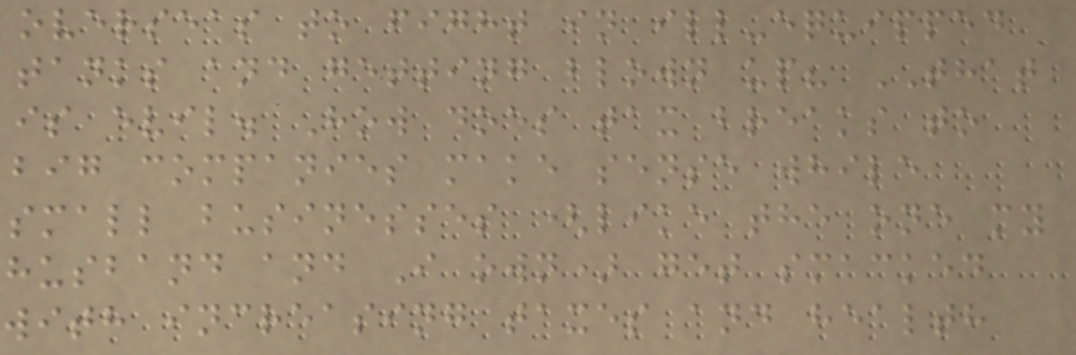overseas to fight in ill-equipped
tanks and getting blown up? THAT
is evil. How does tax breaks to
big companies make sense while
small businesses (like the one my
husband and I own) get smacked
with increasing taxes and health
